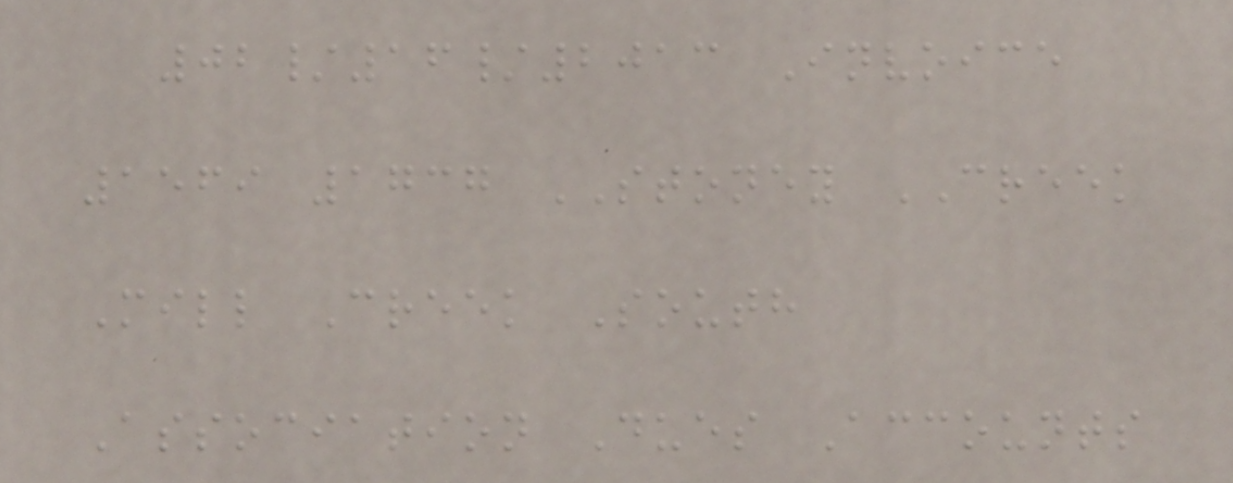02/16/2013 Invoice
1569 1737 STONEY CREEK
Mill Creek South
Association Dues Accounts
